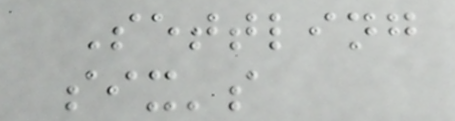Settling
six's
